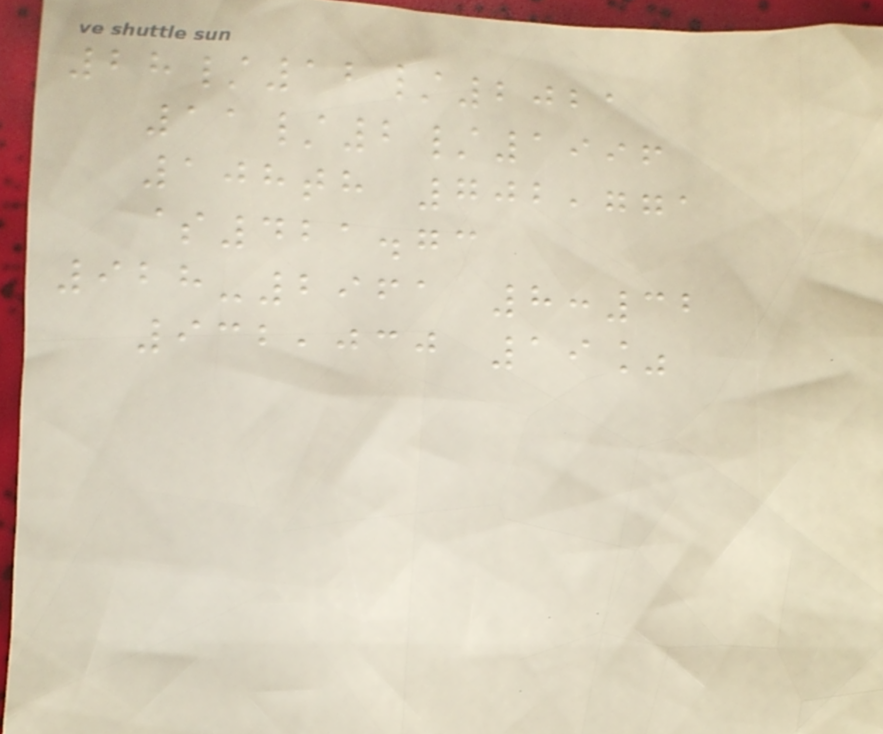28/12/2021
11/2/1996
108th 702,771
$421.73
928-2961 8:32
932,030 19%
